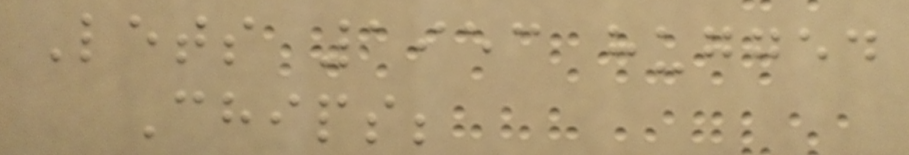Lets 1953 hugged
Chips;
